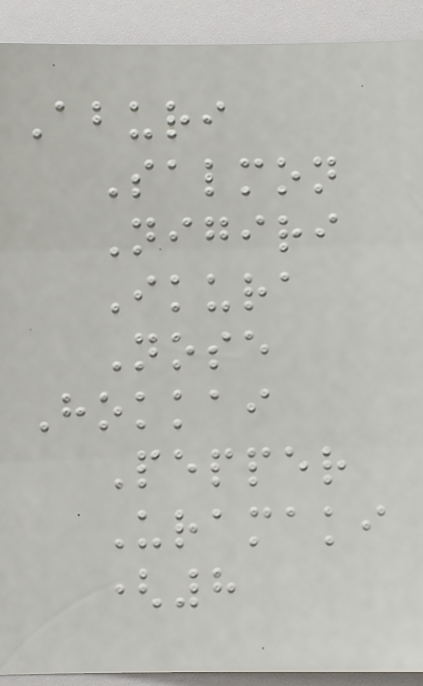Aburi
Salmon
Nigiri
Ikura
Nose
Hokkai
Pepper
Uramaki
(8
